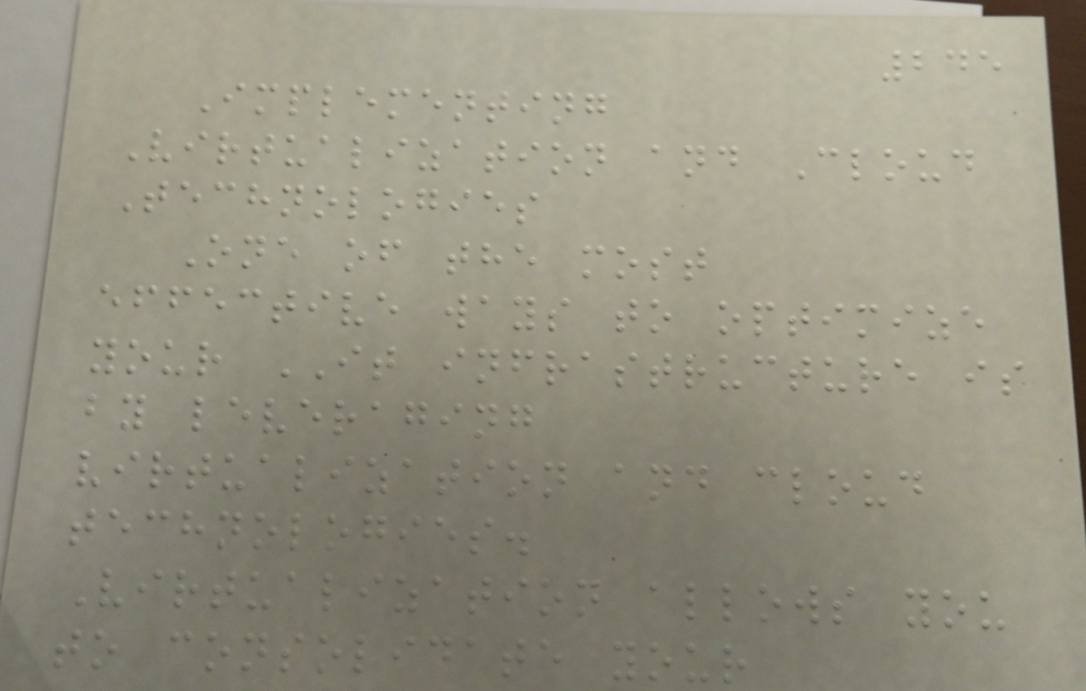245
Implementing
Virtualization and Cloud
Technologies
One of the most
effective ways to optimize
your IT infrastructure is
by leveraging
virtualization and cloud
technologies.
Virtualization allows you
to consolidate your
